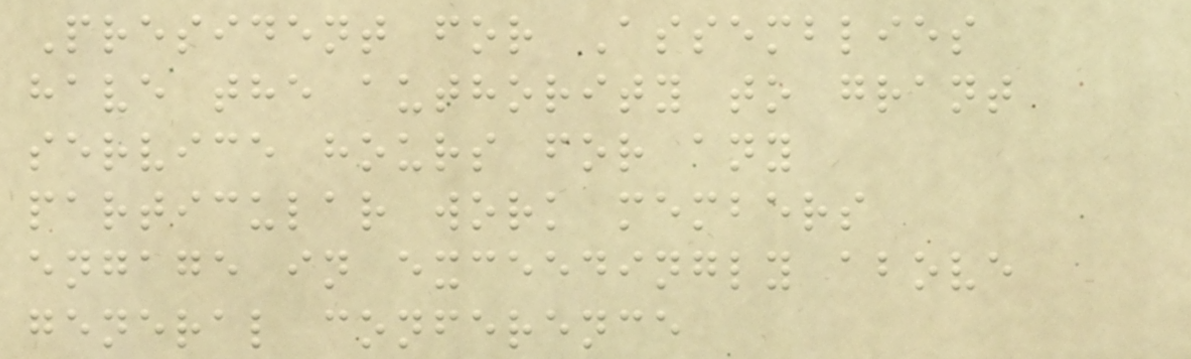President for Assemblies
have the authority to grant
service hours for any
particular work members
engage in exceedingly above
general conference
